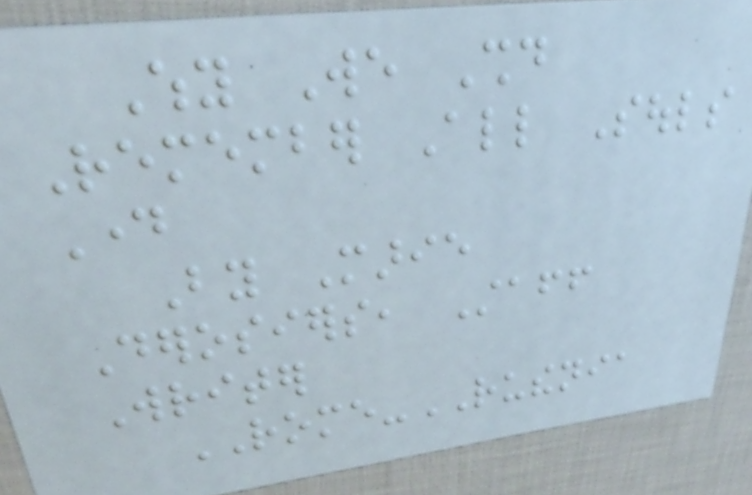Why We Should
Remember All Souls
Day
By Marie
Derosiers, Staff
Writer
ROME-RUTHENIA
